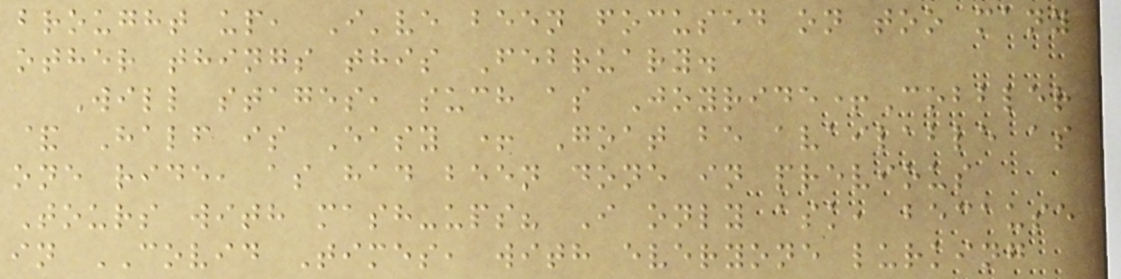brought up, I've been focused on too many
other things this February.
Will stages, such as Joyride+Cobbler
& Half is Easy + Goat be available as
one ride, as had been done in previous
Tours with mash-ups? I only ask, because
in COVID Times, with everyone lurking
